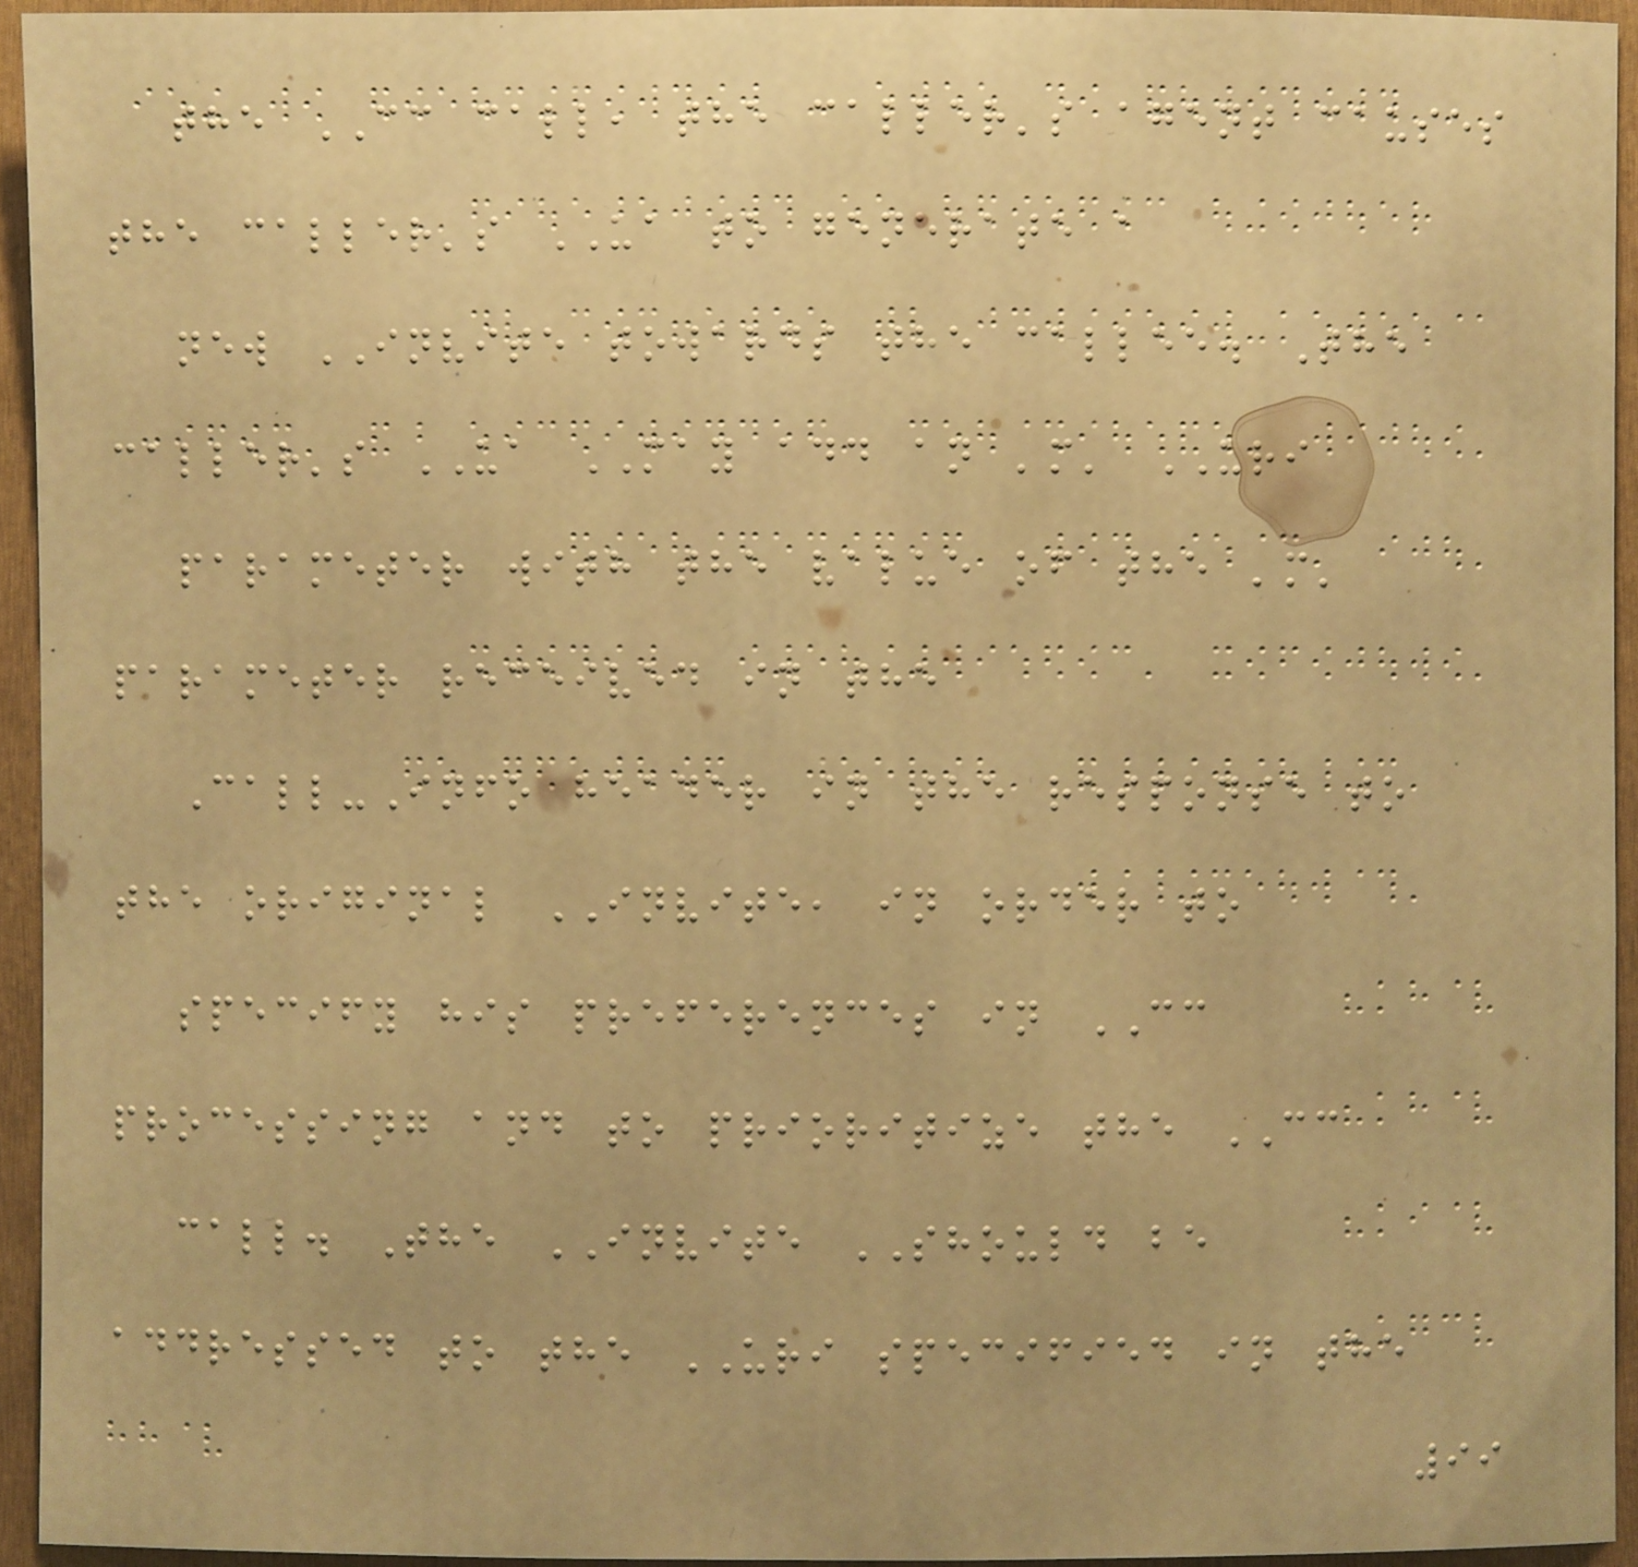the CC call, the caller's agent causes
the caller's UA to generate a
new INVITE towards the callee. The
caller's UA MAY add an 'm' URI
parameter with the value of the 'm'
parameter received in the
Call-Info header in the response to
the original INVITE, in order to
specify his preferences in CC
processing and to prioritize the CC
call. The INVITE SHOULD be
addressed to the URI specified in the
99
